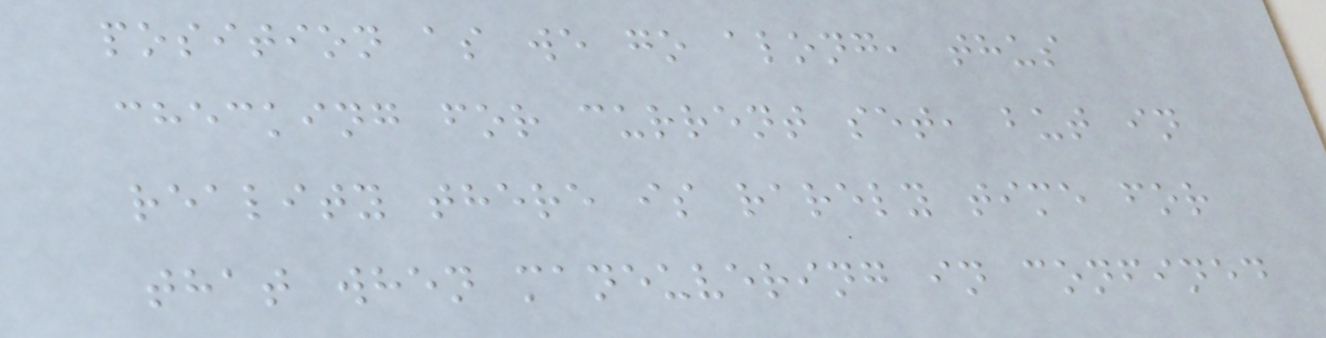position as we go along, thus
checking for current set, but in
reality there is rarely time for
that when maneuvering in confined
